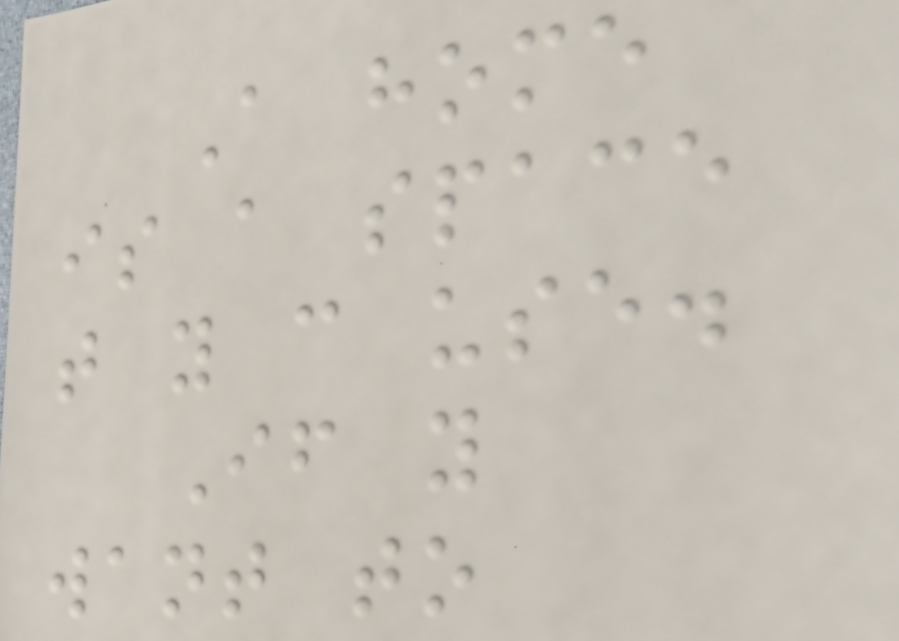A home
is a space
that you can use.
If you
want to
